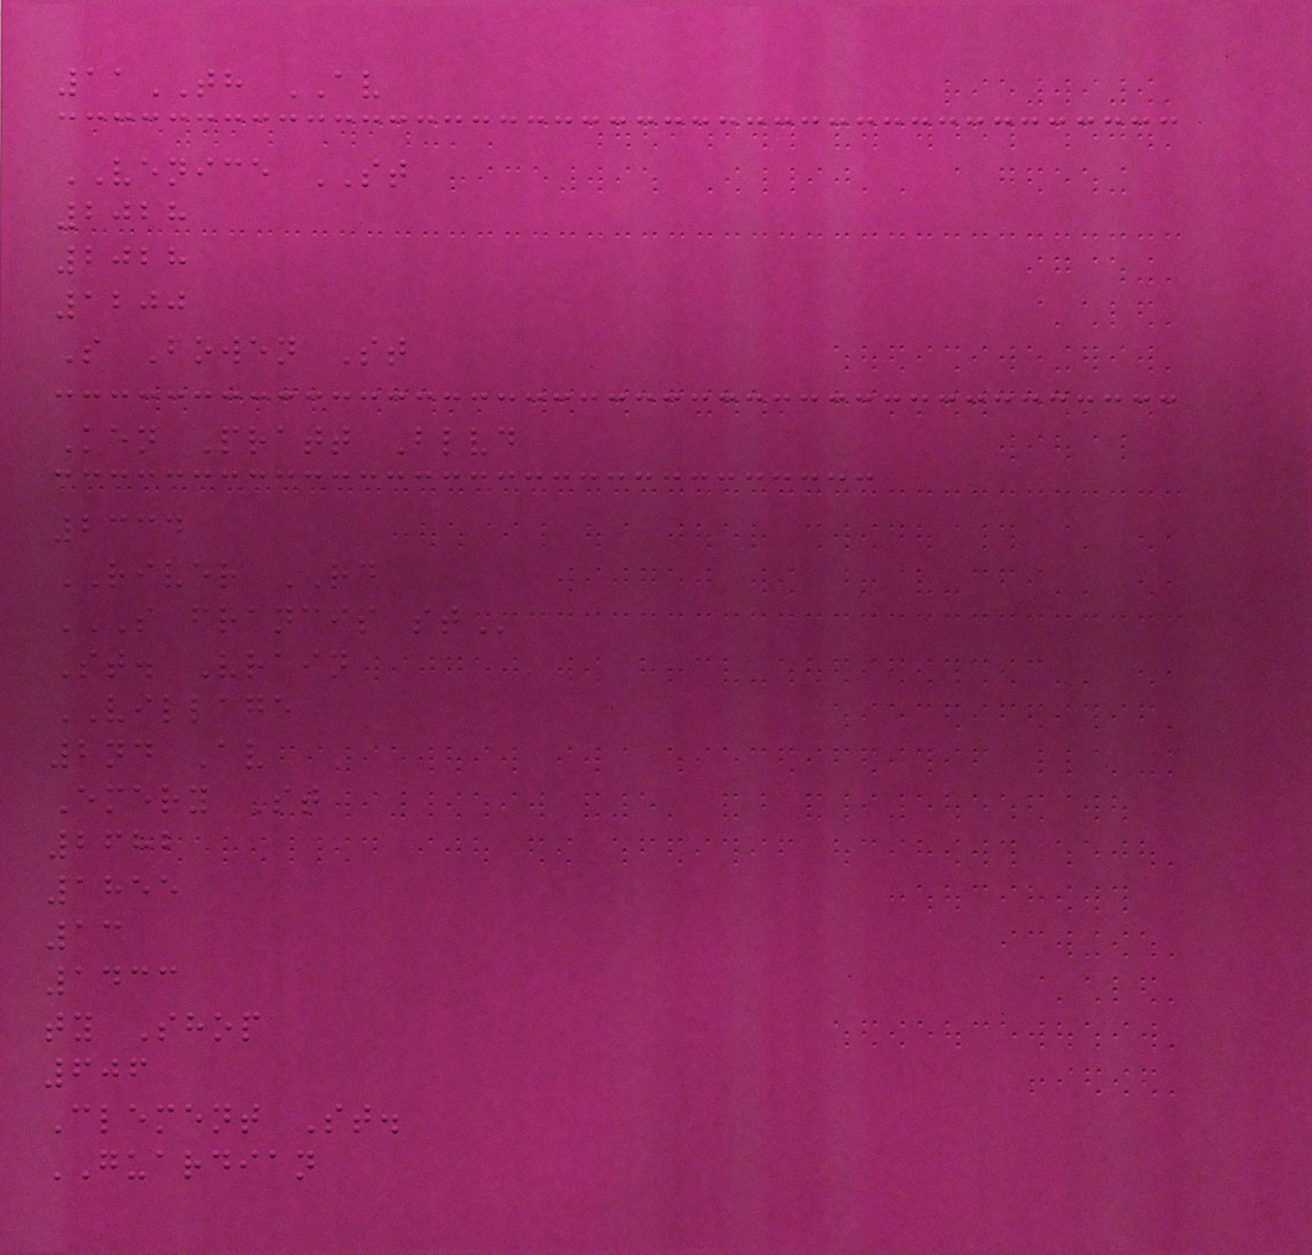11TH AV
VENICE ST
2028
2028
1200
S Bowen St
Ken Pratt Blvd
2334
RIVER RD
S FRANCIS ST
St. Vrain
VILLAGE
2nd Av
Emery St
2682
1855
13
1433
ty Shop
606
Clement St.
GUARDIAN
